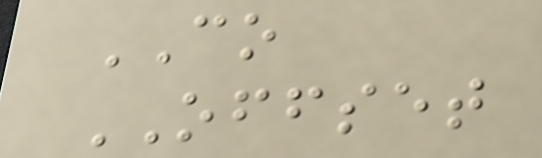CO
OFFSET
